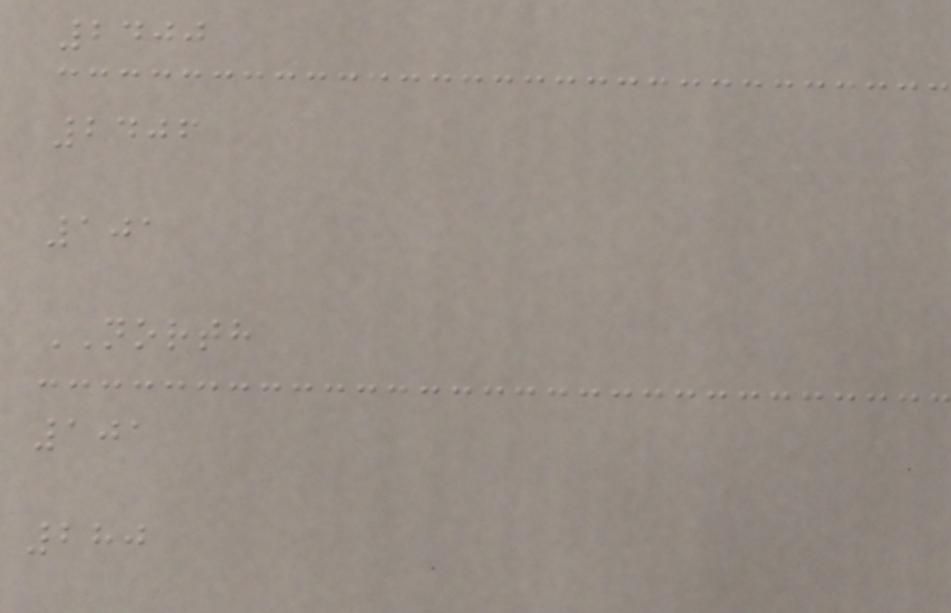2400
2406
101
NORTH
101
280
